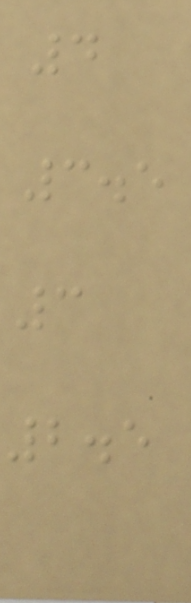4
3.5
3
2.5
